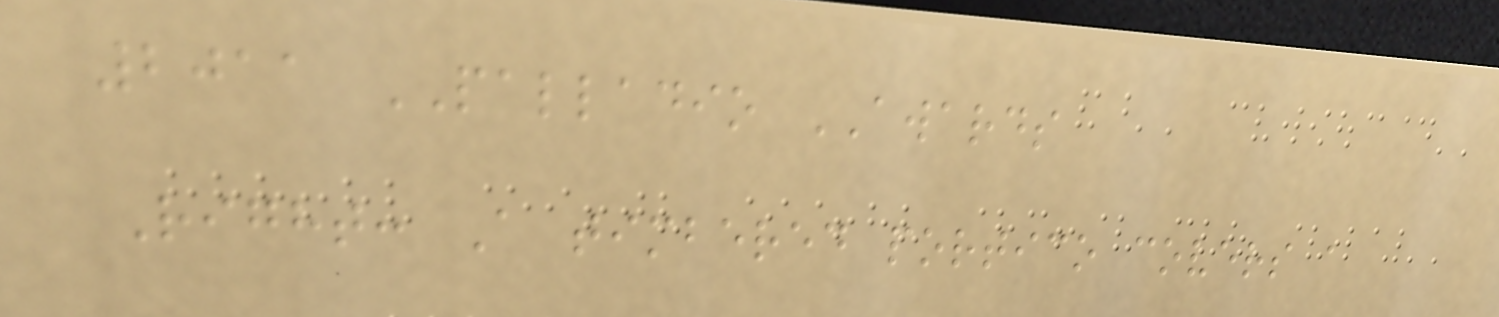2011 PALLADIO AWARDS
Right: A timbered portico covers a
